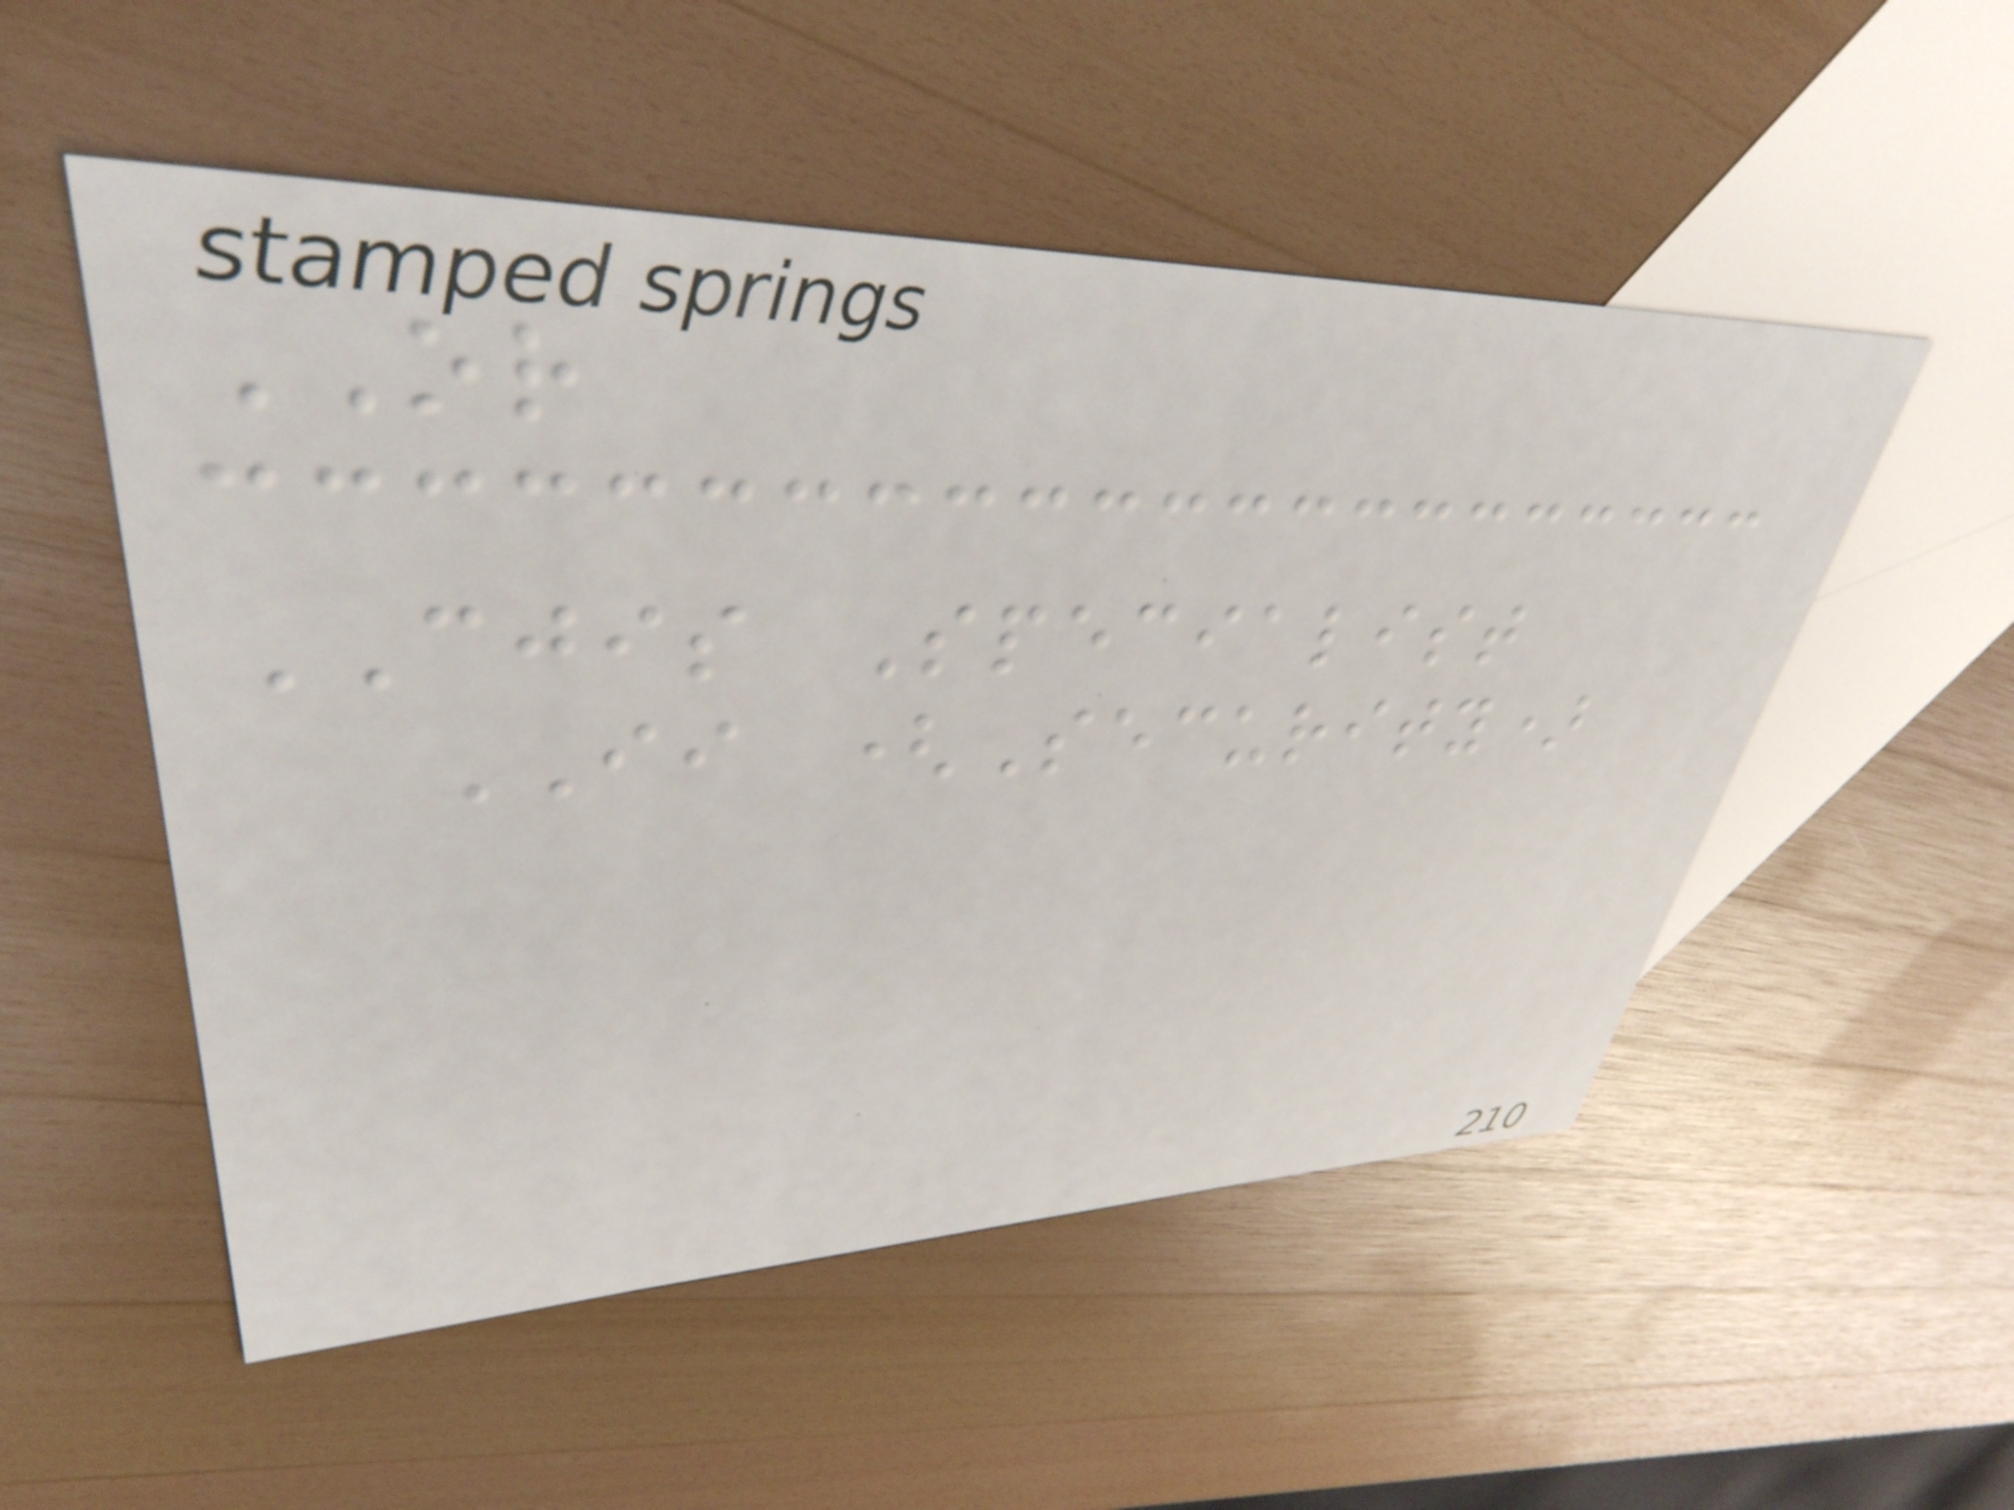OR
CJIS Specialist
II (Security)
